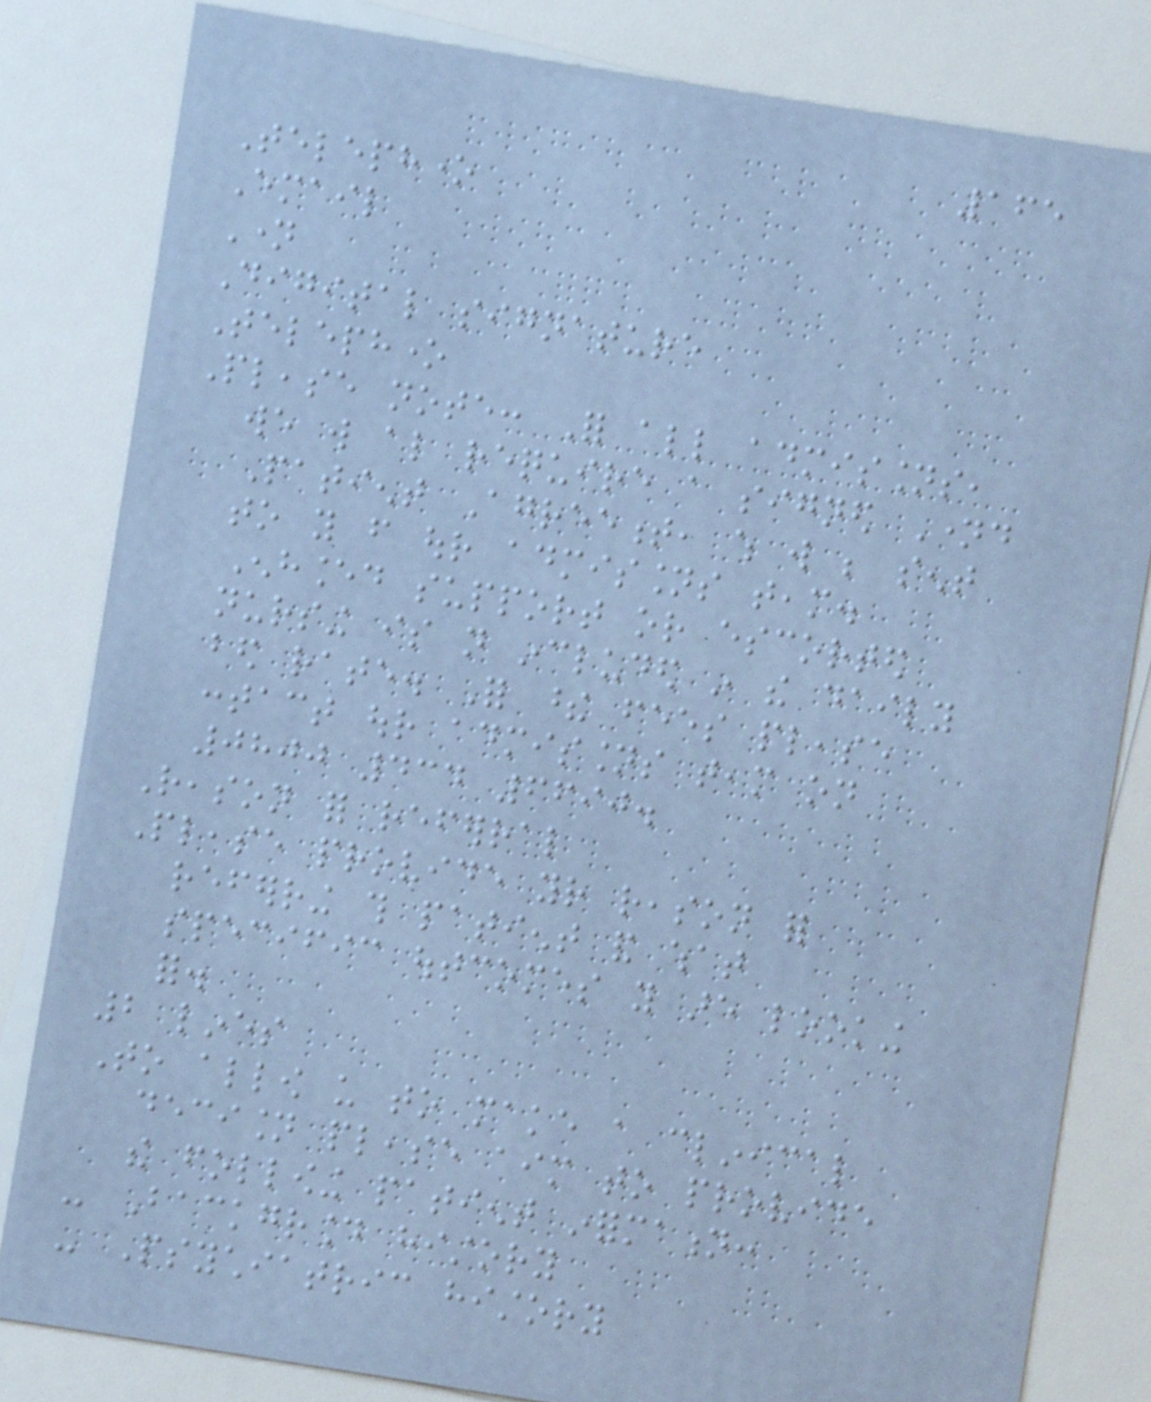165
Telephone
Email
Name
Digital signature
Telephone
Please note: For all admissions,
we will also require a signed Named
Patient Agreement, which will be sent
to you from our admissions team.
Enhanced support or escorted
nursing is not included in the daily
bed rate. For these fees please
contact our admissions team on
0800 434 6690.
Reason for referral
Please provide your reason for
referring this patient and what
specific outcomes you are looking
for.
2 lines
To allow us to make a clinical
decision please aim to provide
the following patient information:
- Background history
- Psychiatric history
